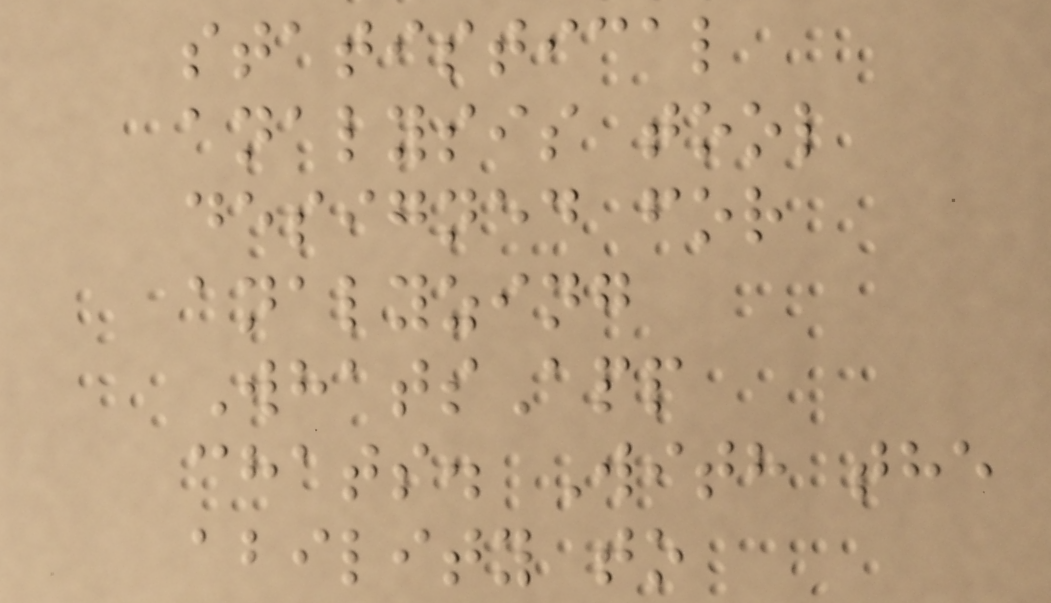statistical
analysis tool
designed for
analyzing
WhatsApp
chats. With the
ability to
